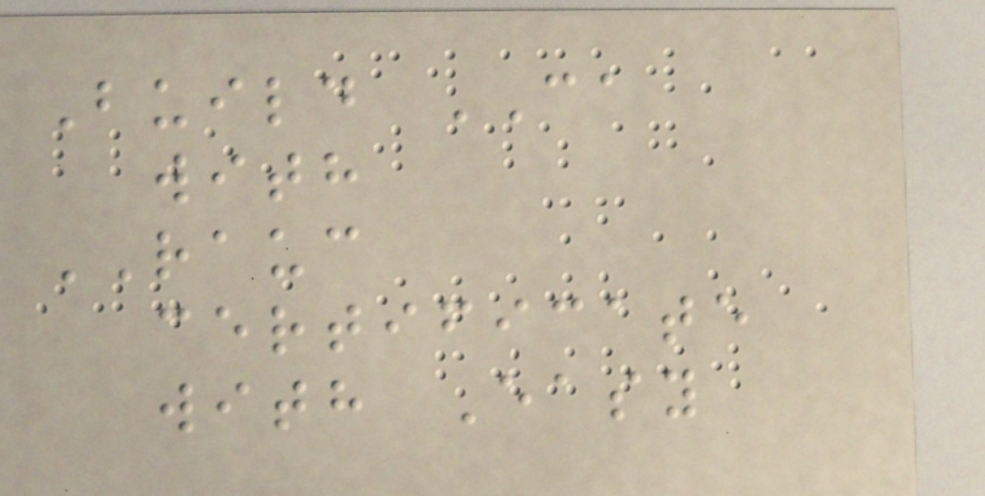Build CA
with
RAUC
certificate
with Easy
